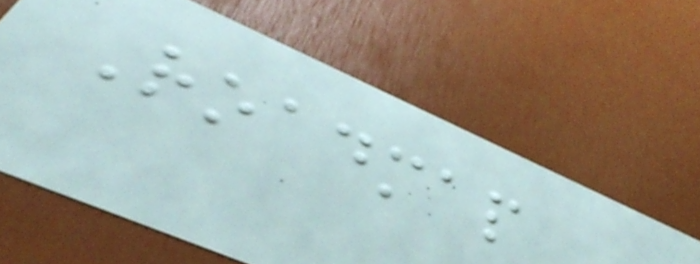Roadmap
